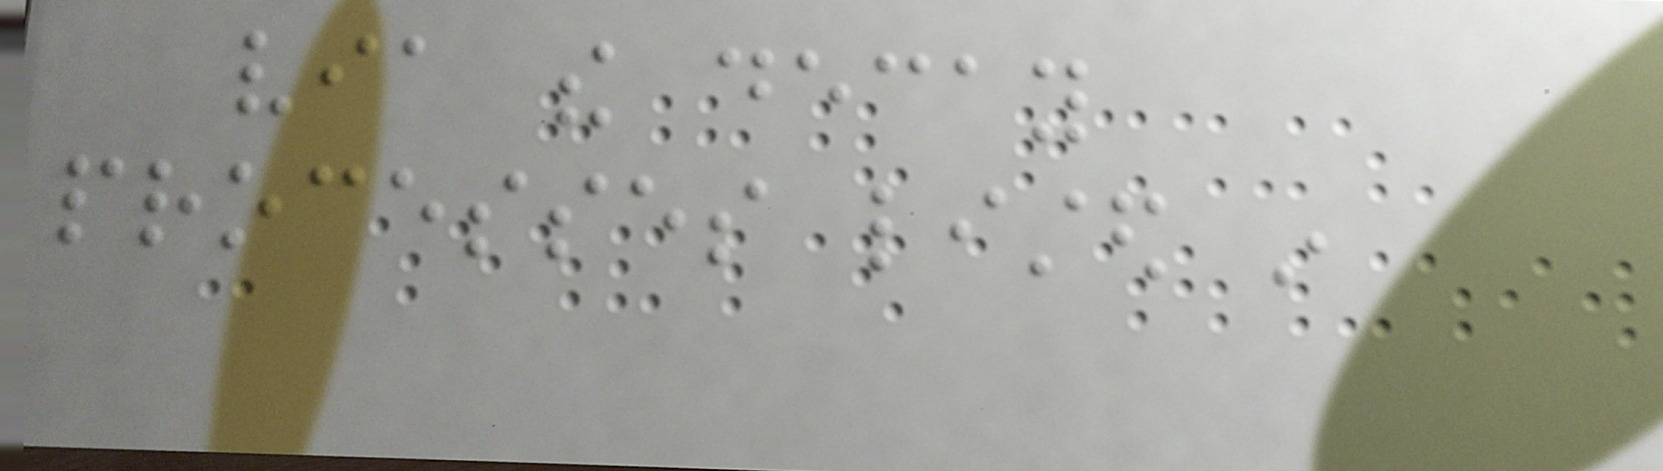via the decay
processes listed in
